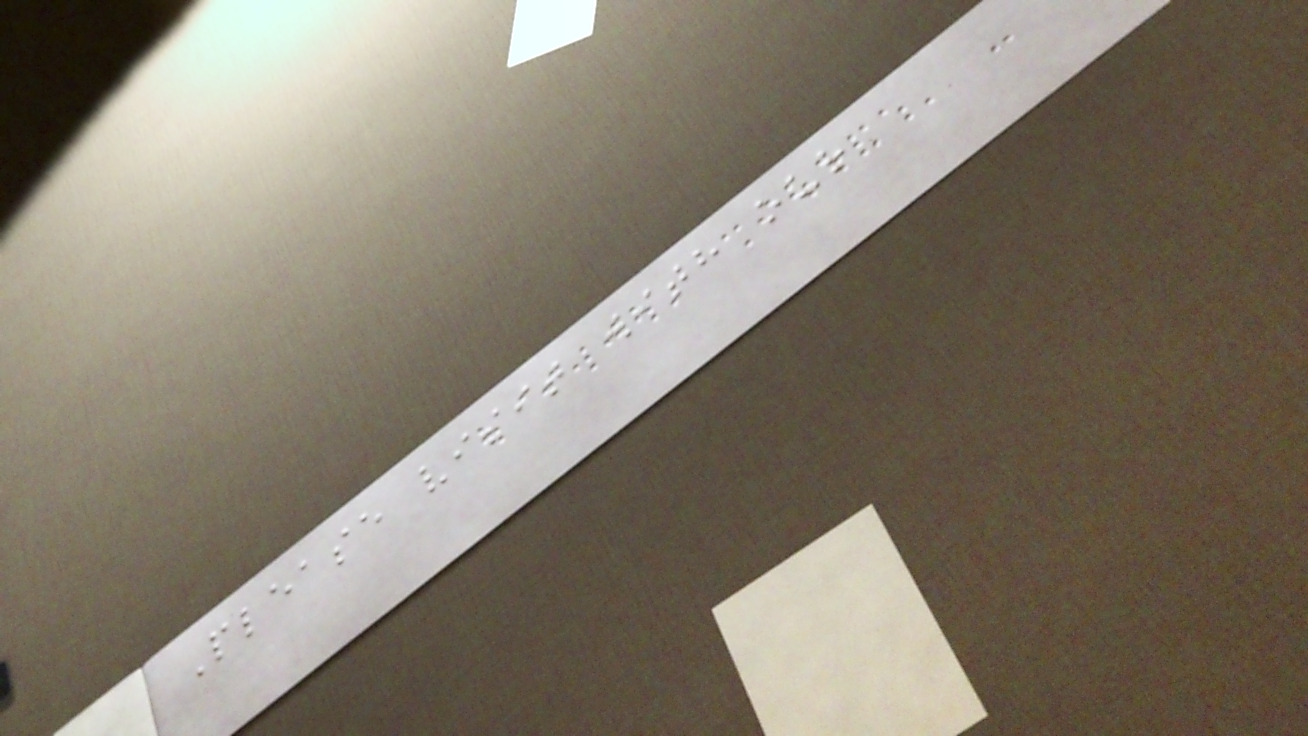Please visit with our
